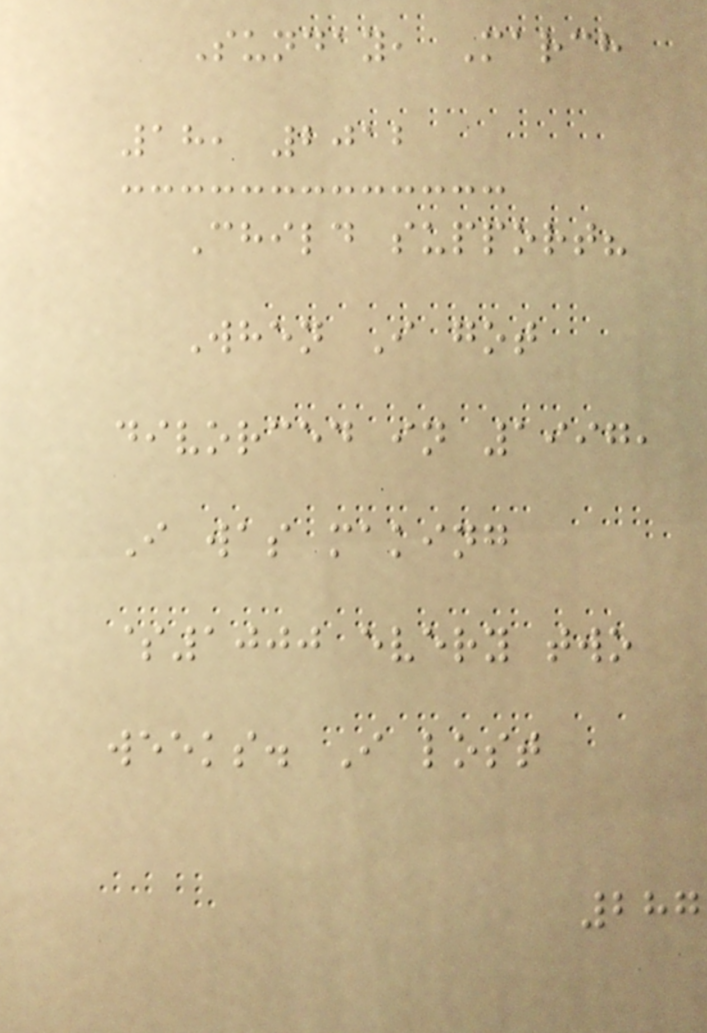Sunday, March
18, 2012
Child support?
When I got
divorced in 1997,
I was making
$1000 every two
weeks. I lost
287
